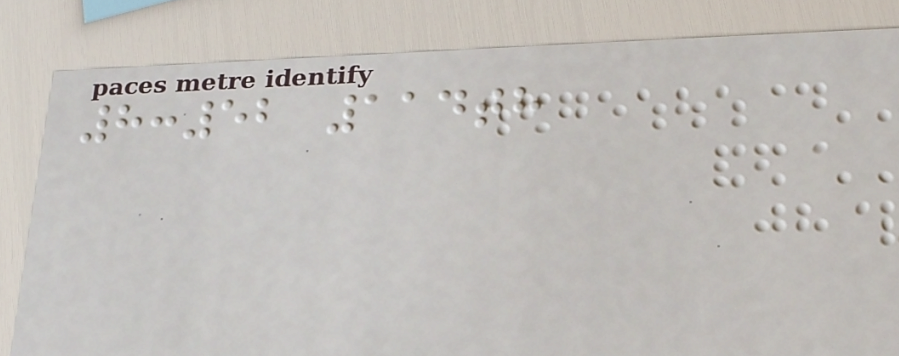8:52 114th
